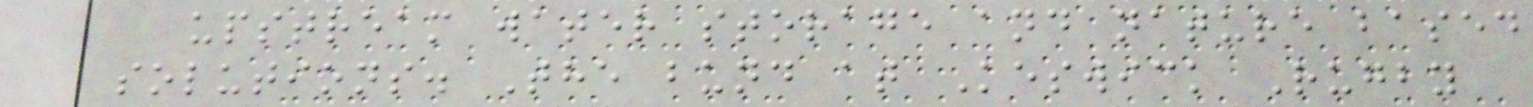upstream water storage and nature based
solutions. The bund at Keswick Rugby
